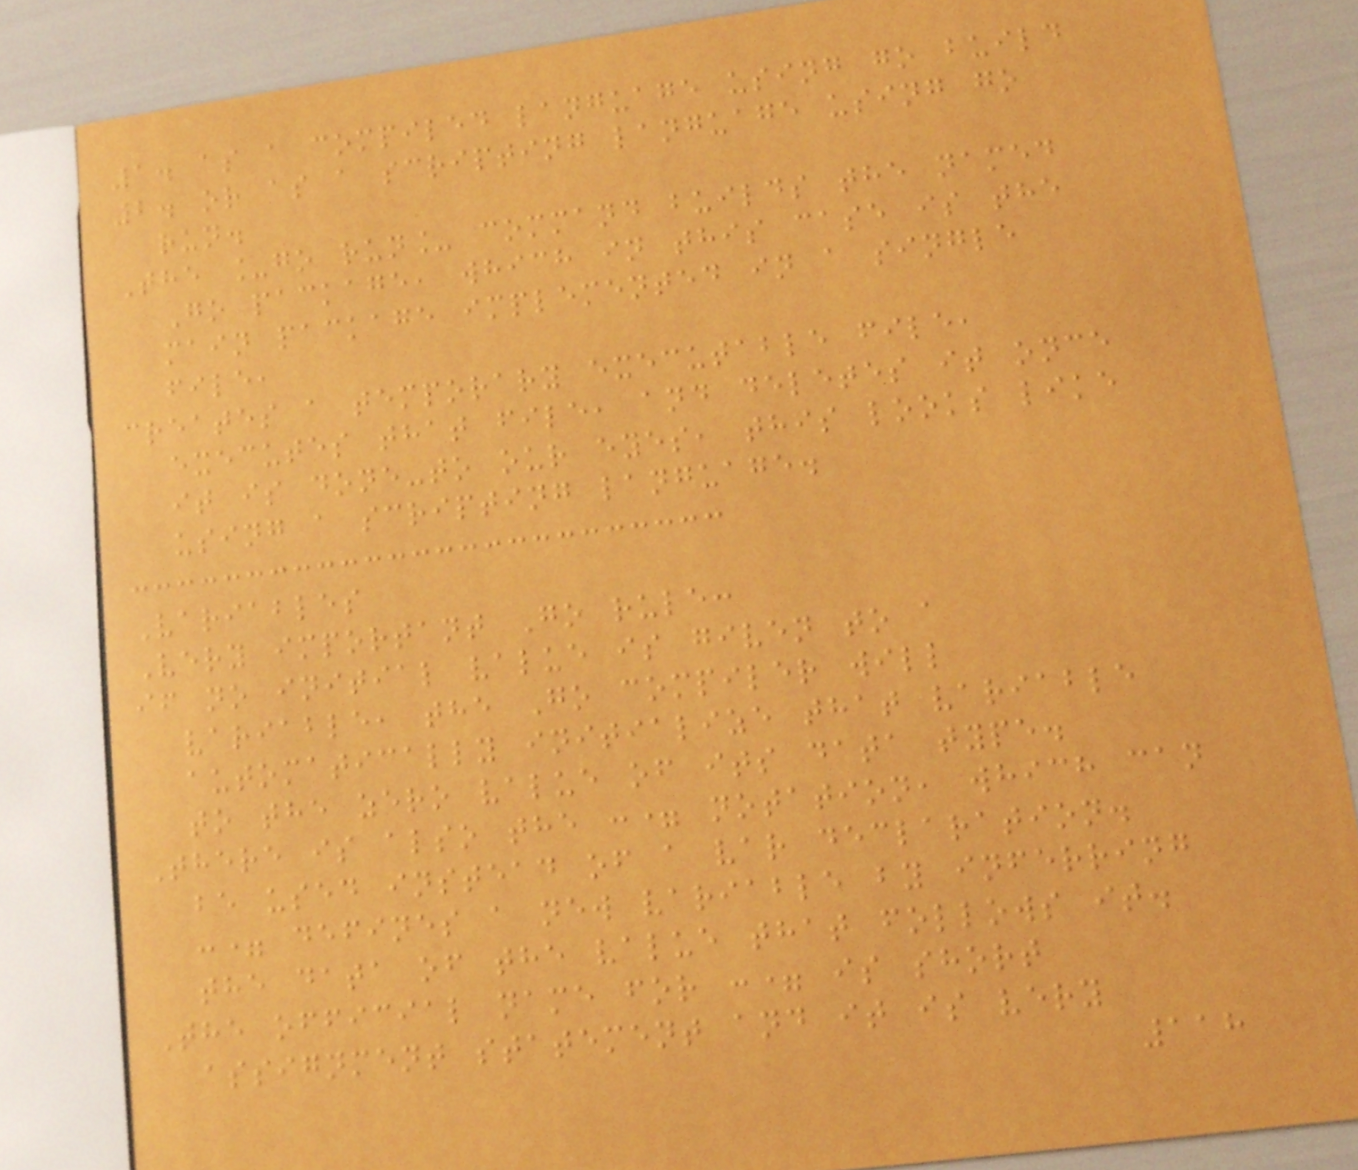1. as a compiled language using go build
2. or as a scripting language using go
run.
The _go run_ command builds the named
Go package, which in this case is the
main package implemented in a single
file,
creates a temporary executable file,
executes that file, and deletes it once
it is done-to our eyes, this looks like
using a scripting language.
Variables
Very important Go rule:
if no initial value is given to a
variable, the Go compiler will
automatically initialize that variable
to the zero value of its data type.
There is also the := notation, which can
be used instead of a var declaration.
:= defines a new variable by inferring
the data of the value that follows it.
The official name for := is short
assignment statement and it is very
118
